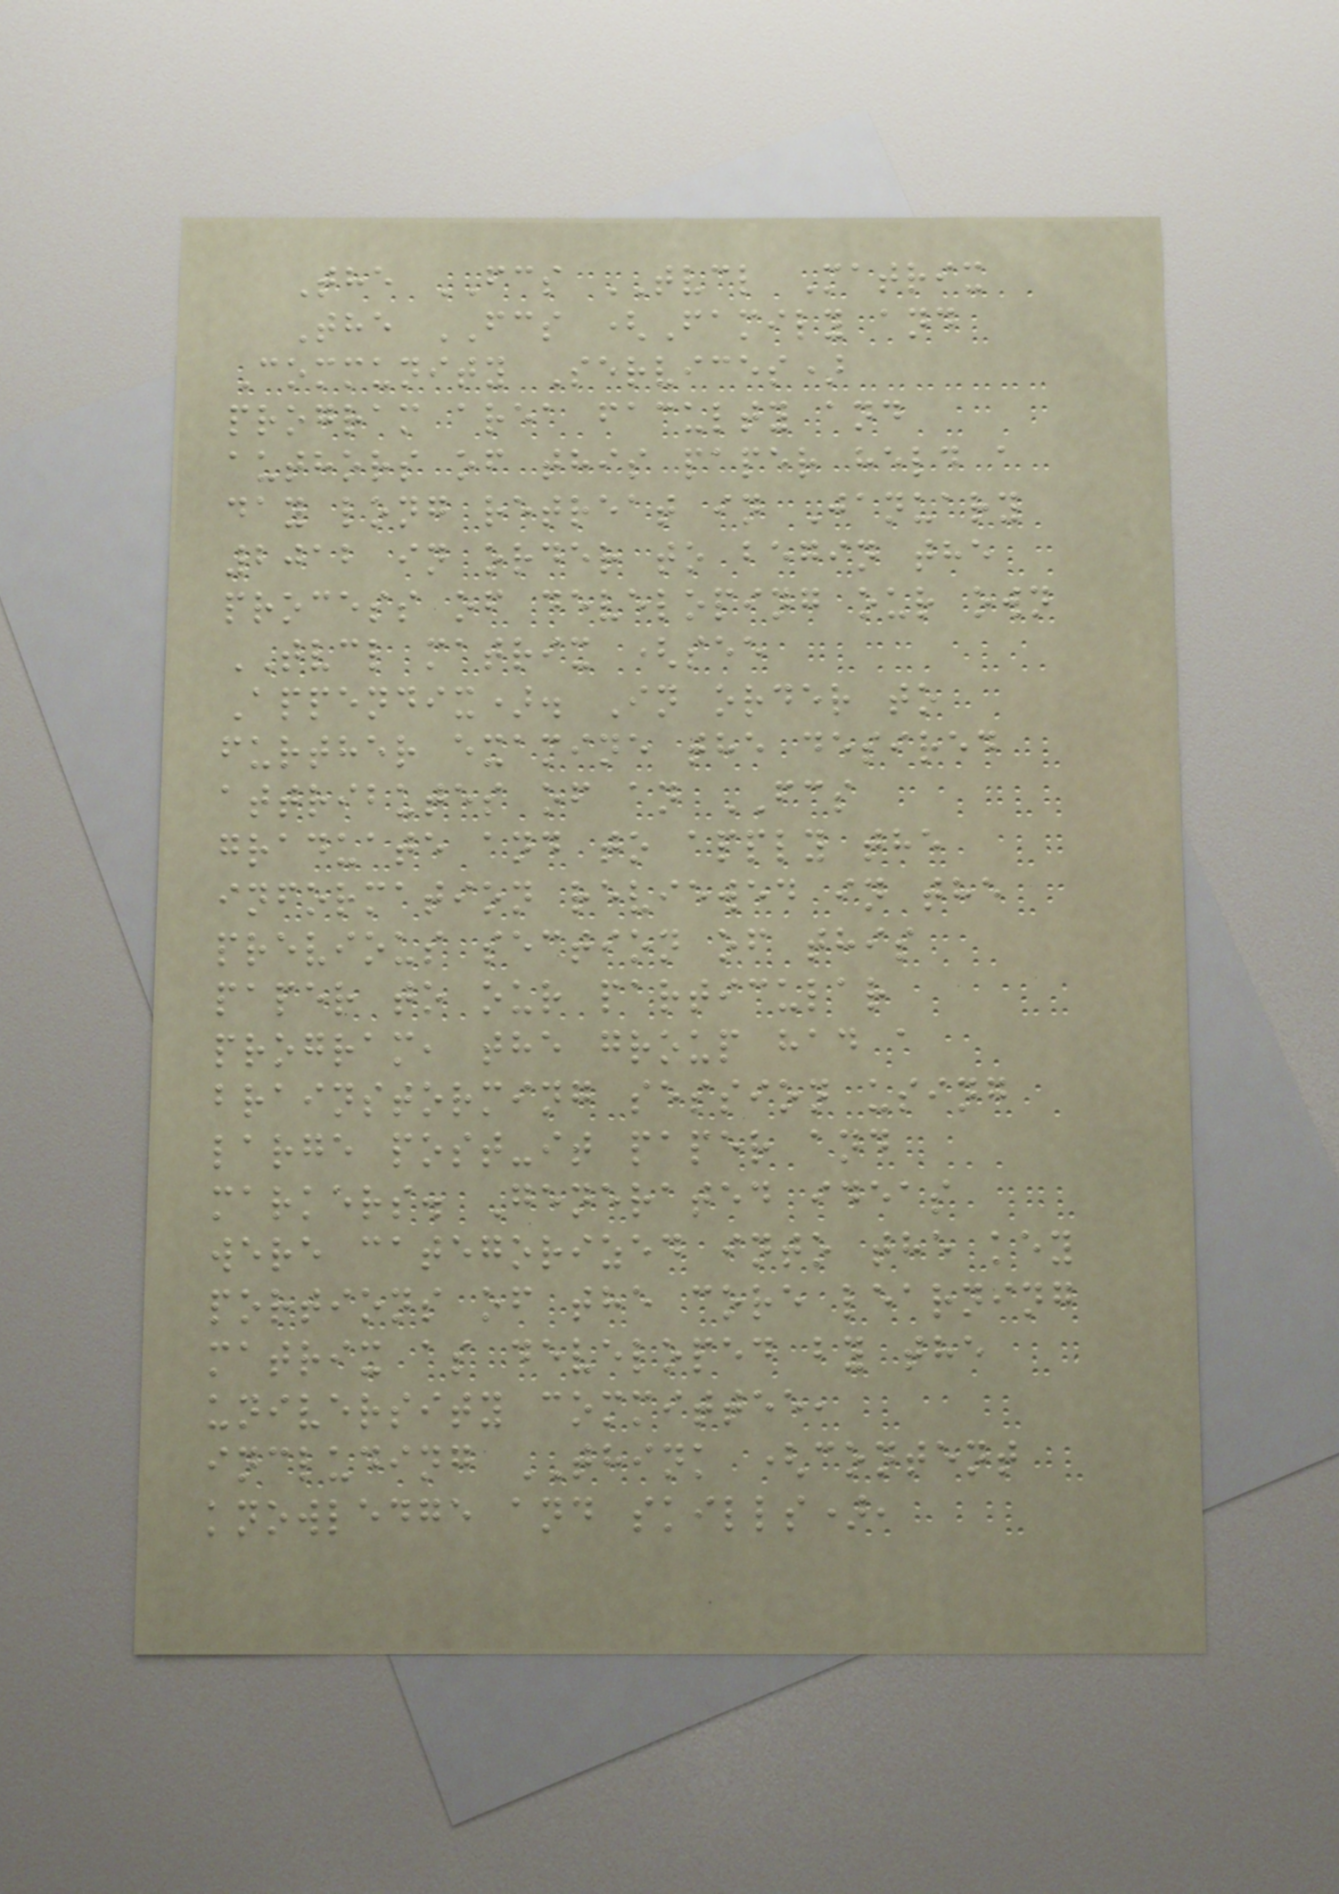The FCS TVCL Matrix
The FCS (Family and
Community Services)
program area faculty and
authors of this paper held a
day long retreat in January
2012 in order to begin the
process of developing our own
TVCL matrix (see
Appendix). In order to
further examine the desired
attributes of an FCS
graduate and to apply the
information reviewed in the
previous section of this
paper to our particular
program, the group had a
brainstorming session using
large post-it paper and
markers. Generated ideas
were categorized into the key
portions of the core learning
matrix as developed by the
university committee,
including THINK (content
knowledge and skills),
